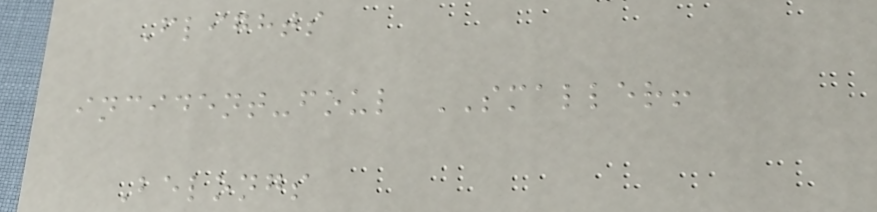Flights
incident-foul SMALLER!
Belongs
